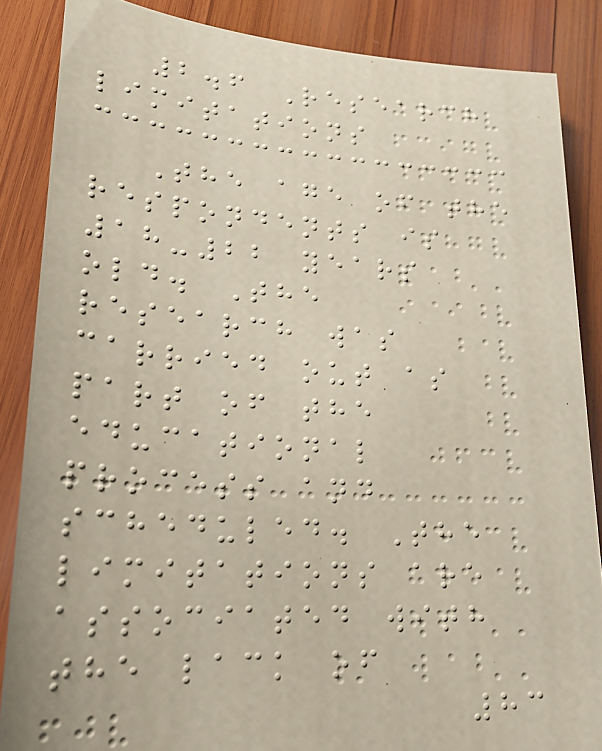2.6 Research
limitations
The age of the
respondents is
18-22 years
old. The
research was
carried out as
part of the
educational
process and
scheduled. The
limitations are
associated with
the lack of
83
